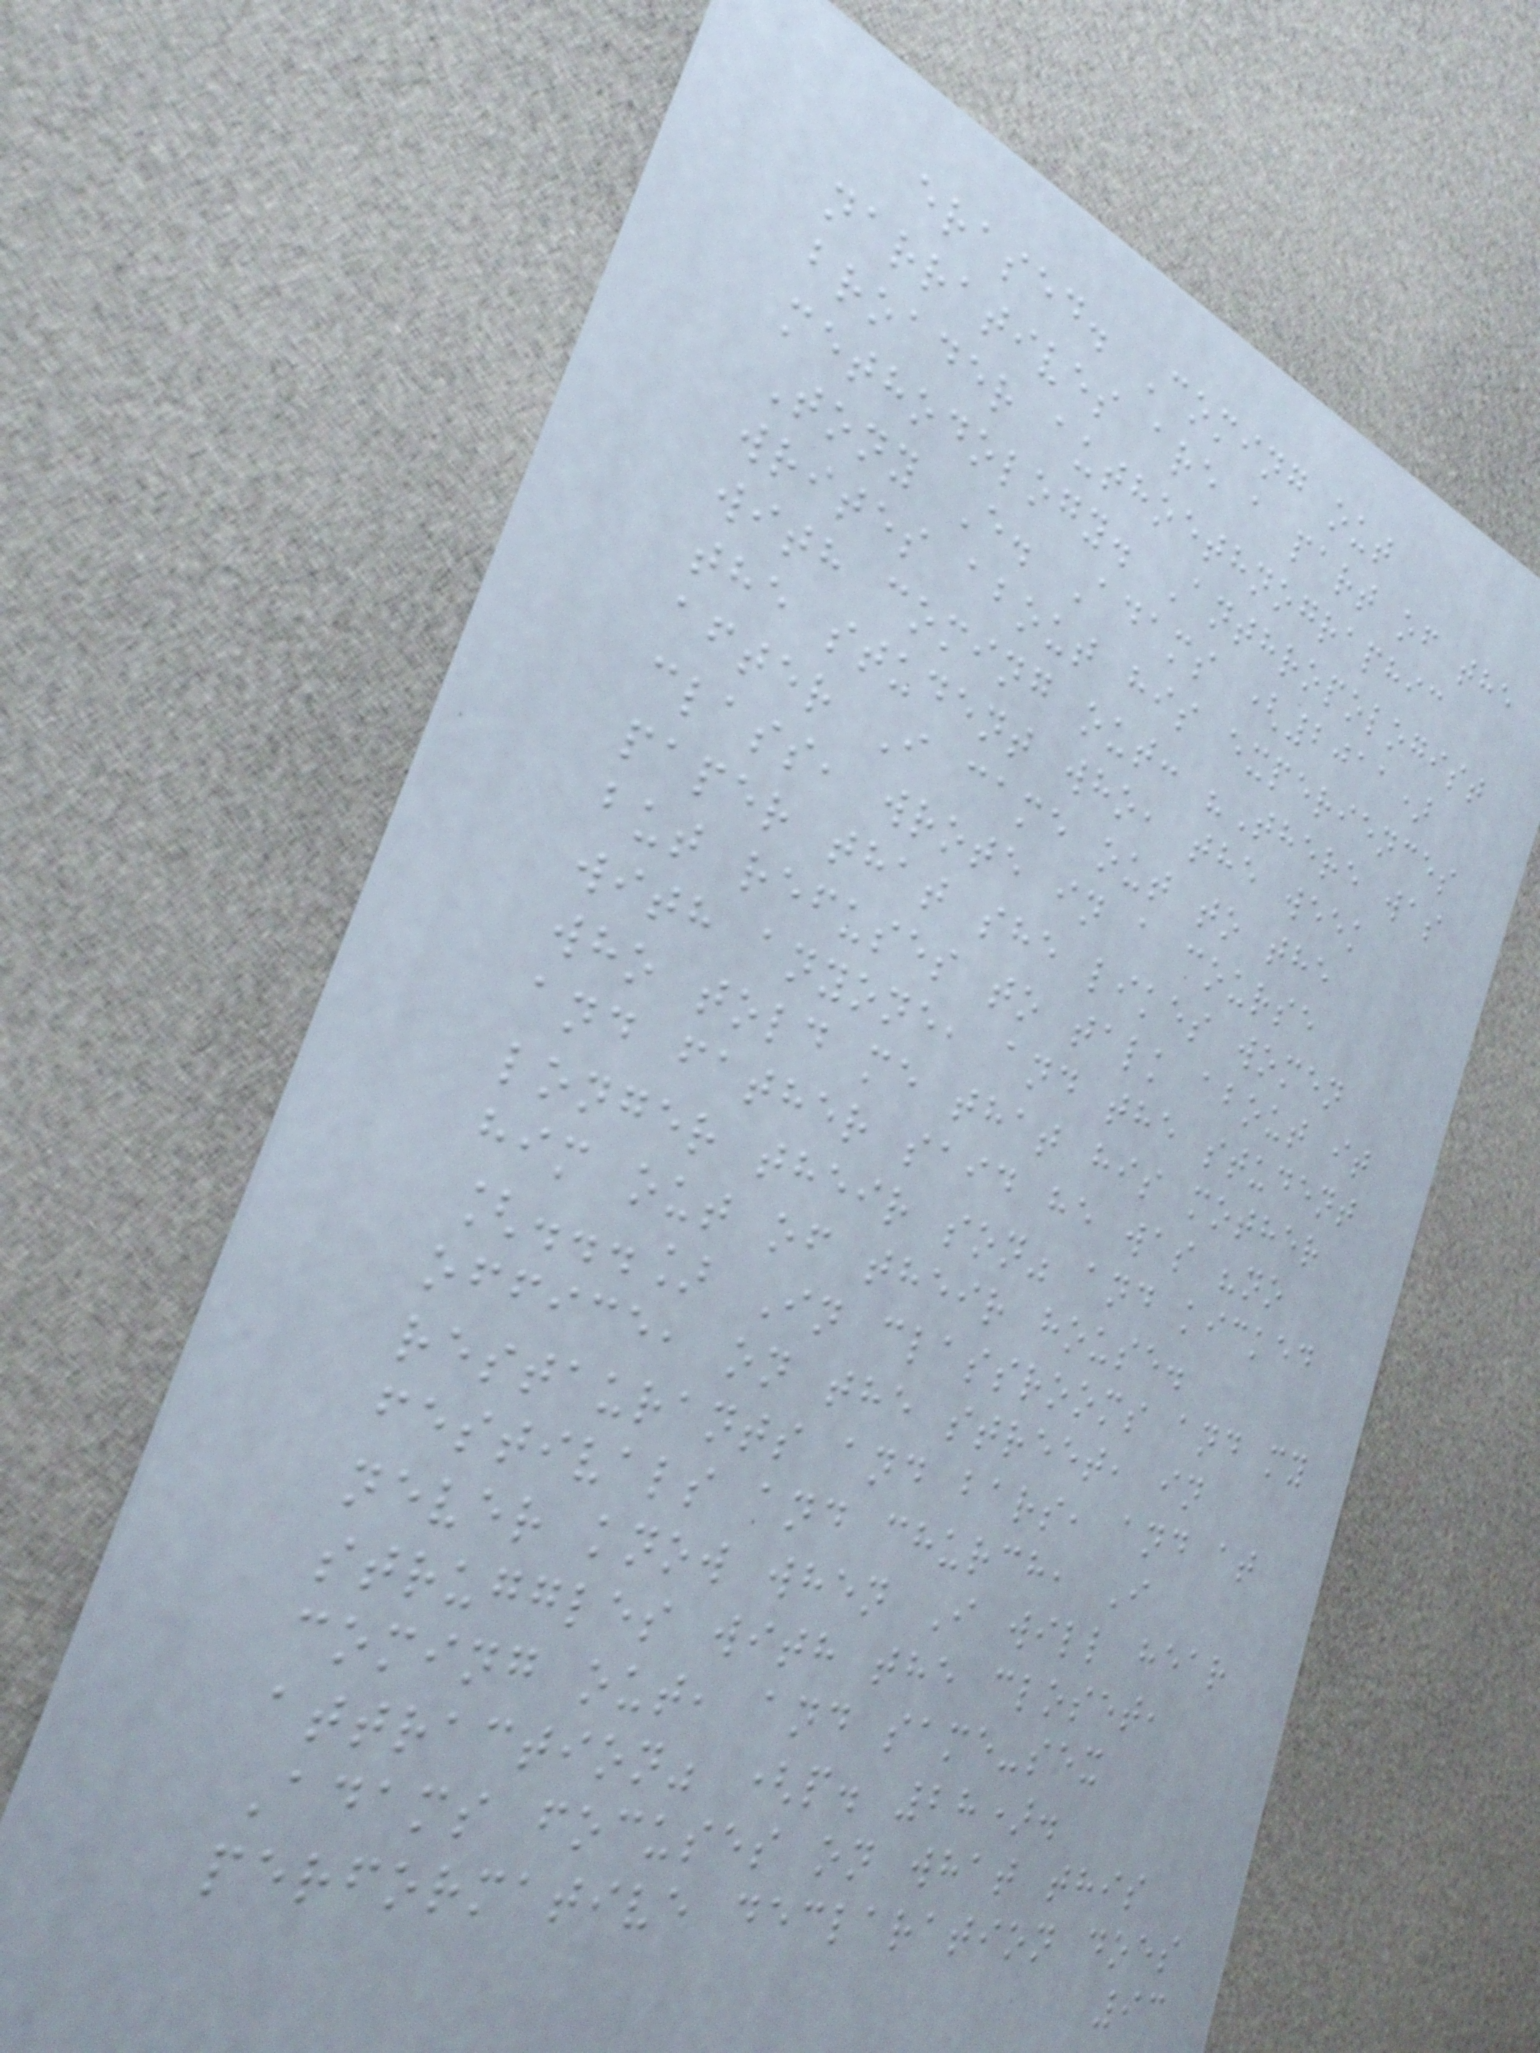erased. Coming out
narratives are a part of the
broader authoethnographic
methodology. Anthropologist
Tony E. Adams (2011)
writes about his experiences
with coming out: "There was
the student who, the week
after I came out to the
class, wrote in a course
paper that she likes women
but refuses to talk about it
with anyone, and the student
who told me that his mother
and father said he was "no
longer their son" and kicked
him out of their house.
[...] In classrooms and my
office, on the street, in
restaurants and bars, and at
festivals and church, I
never know when I will hear
struggles with the closet,
coming out, and same-sex
attraction" (p. 28).
Adams focuses on what this
performative declaration does
93
